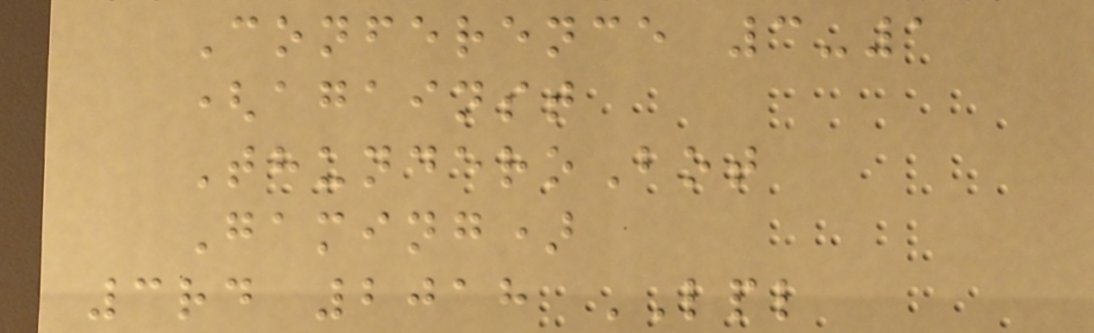Conference 3-1
(against
ThunderoBot
Gaming)
3rd 2018 LPL
